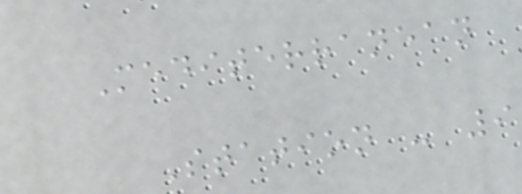Mediterranean
Station - 9
